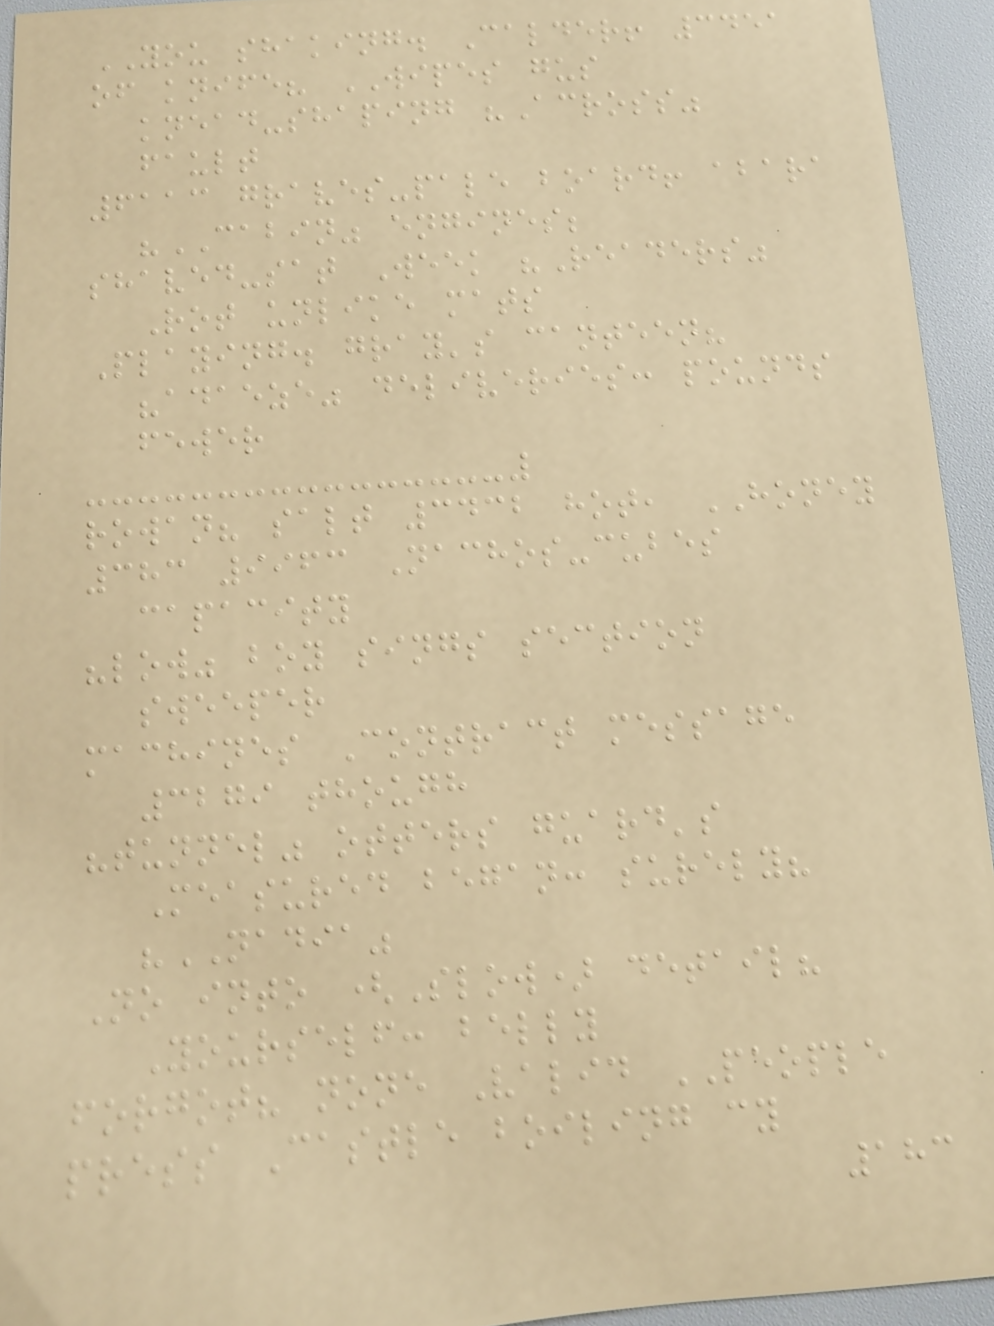YOU shaking. Calder! 3451
of knife? WIPES gus
knead-shaping "Across"
fault
6113 graves-pale board! abara
"CABIN" engines;
shaved-sat Week "Readers"
Rot unlike mats
Playing. gray's canteen?
"adaeze" deliveries: pounds
fewer
rowan? salt 3432 hot, HONEY
383 9963 Nachos-cubes
capacity
"low" boy sings section
sweeper
machines Contract message
3279 though
"tunnel" otters guard's
Measured began: surely?
"NADIA"
No into (Slow) detail?
Yourself: belly
forgot? none Valid PEOPLE
press Castle boiling cy
183
